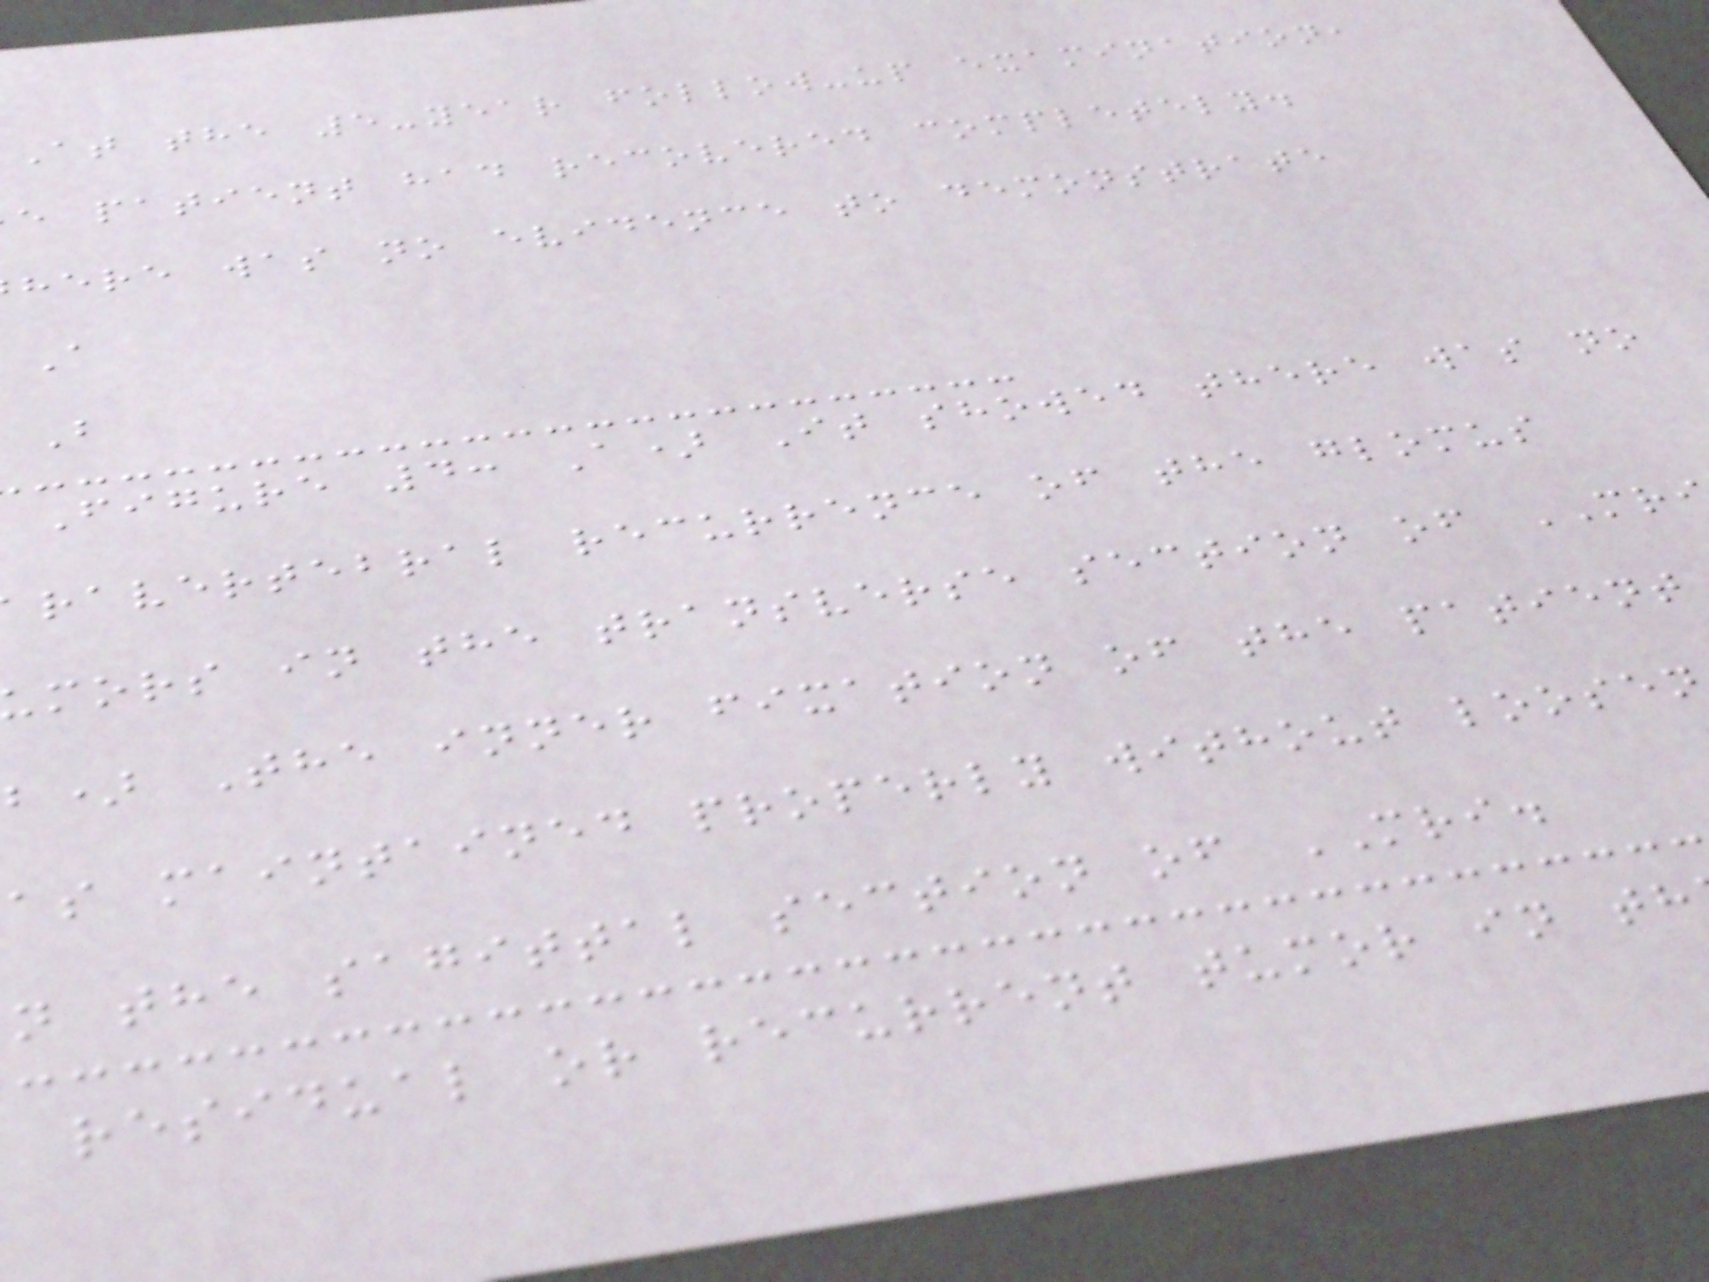At the 5-year follow-up examination,
e patient had recovered completely.
here was no evidence to demonstrate
A
B
Figure 4: A) It showed there was no
ravertebral recurrence of the glomus
mors in the transverse section of MR
b) The inner fixation of the patient
as maintained properly without loosen
n the sagittal section of MRI.
residual or recurrent tumor in th
